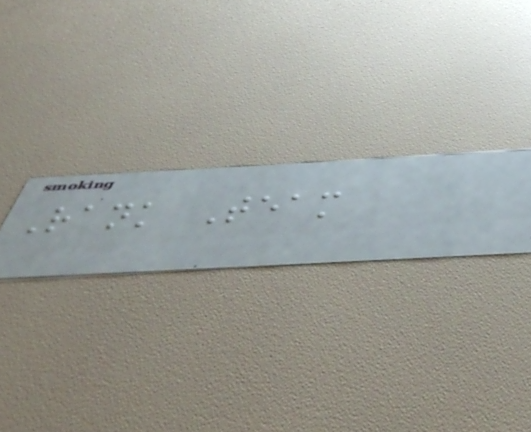Rank Team
